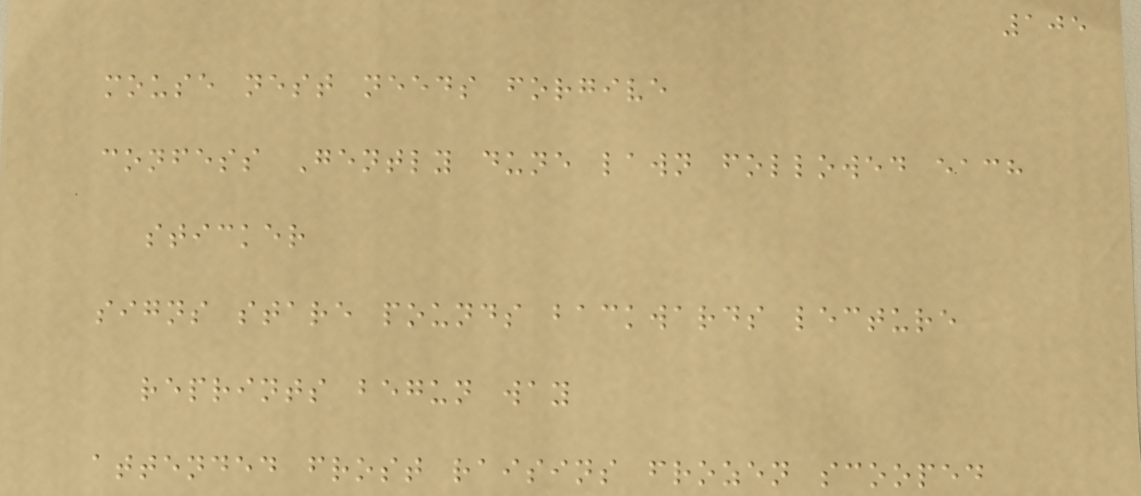105
mouse nest needs forgive
confess Gently dune lawn followed each
sticker
signs stare pounds backwards lecture
reprints begun way
attended frost raisins frozen scooped
